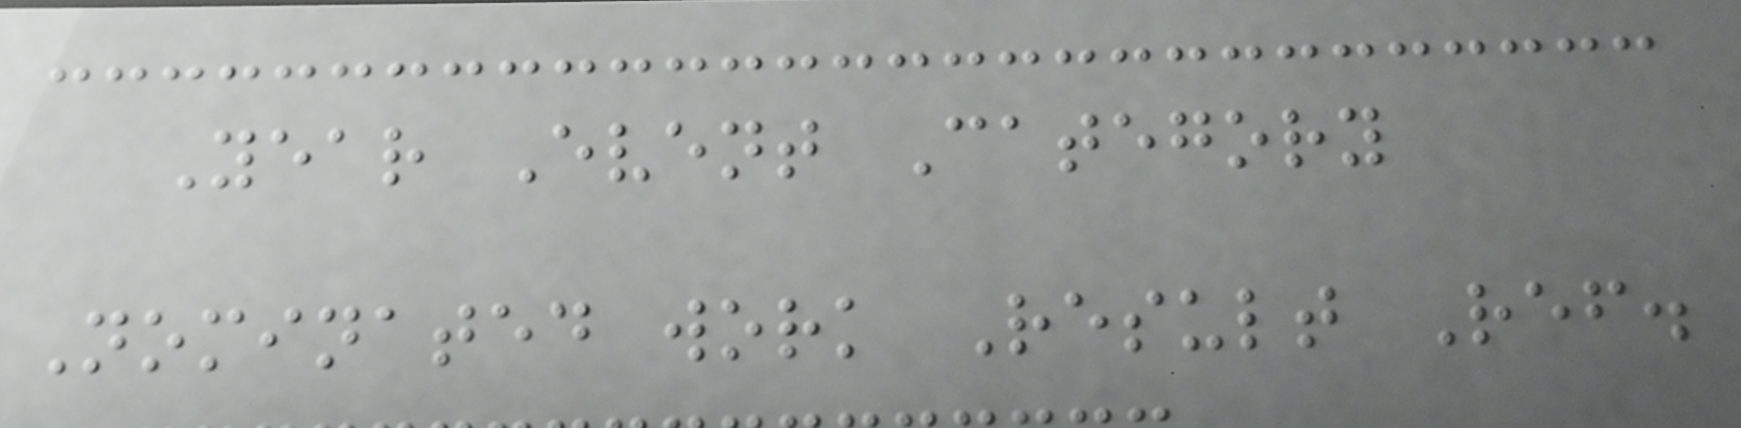Year Event Category
Nominated work Result Ref.
